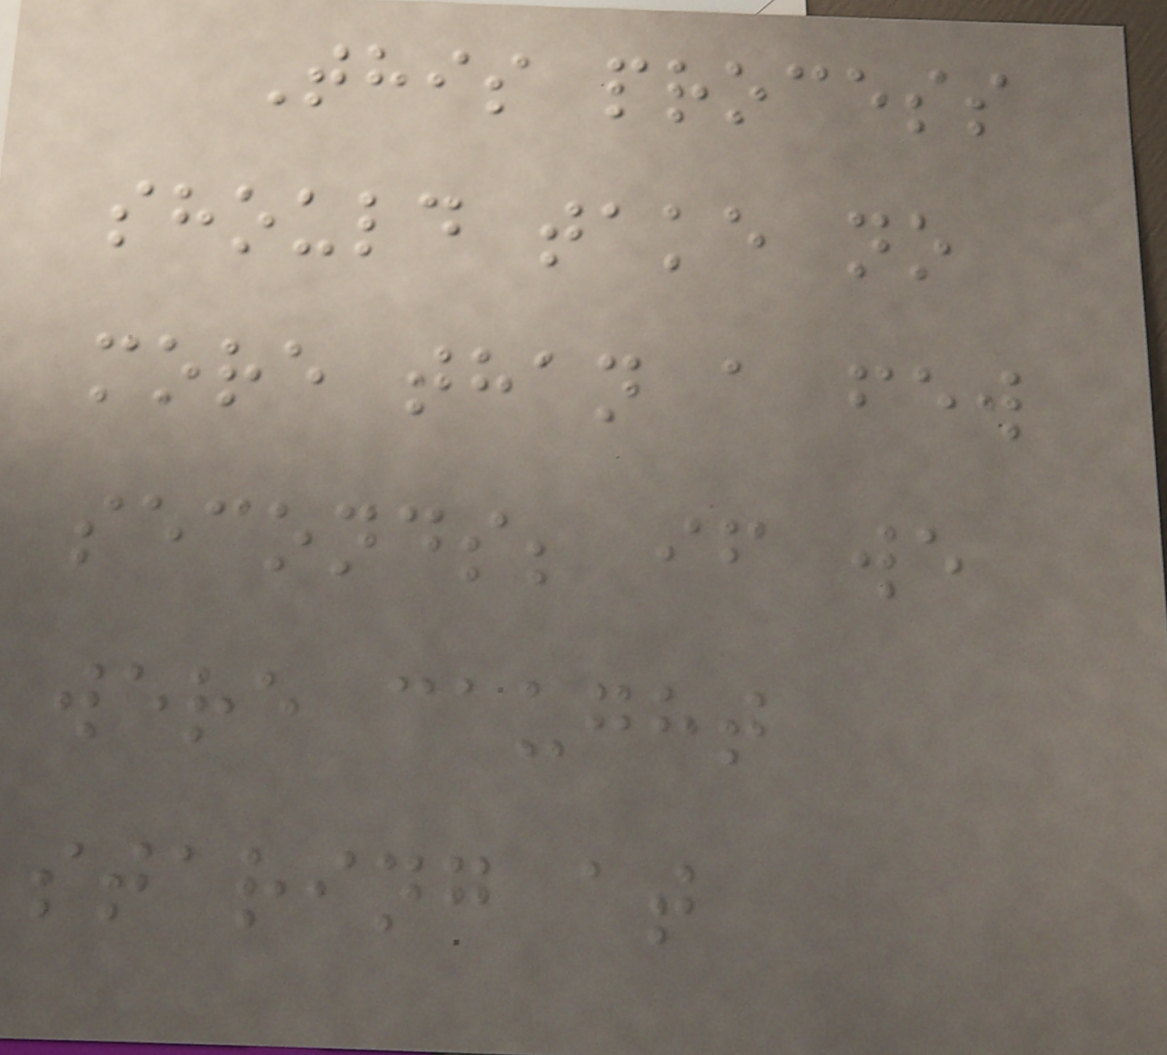This process
should take no
more than a few
seconds; if we
were caught
staring at
